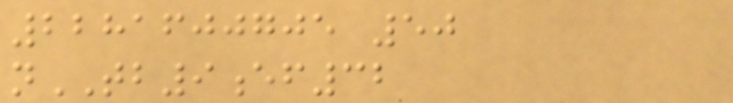2281600705 50
nTB9ef32
